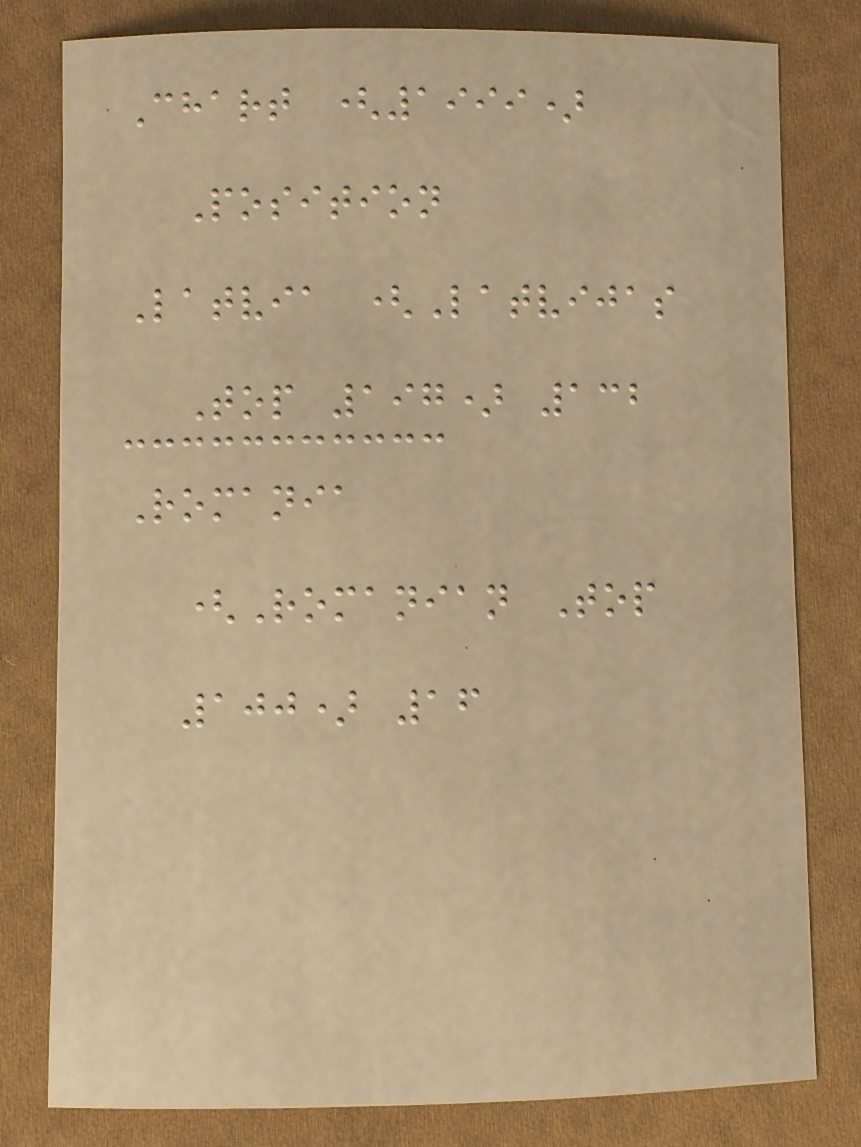Chart (1999)
Position
Latvia (Latvijas
Top 197) 132
Romania
(Romanian Top
100) 16
